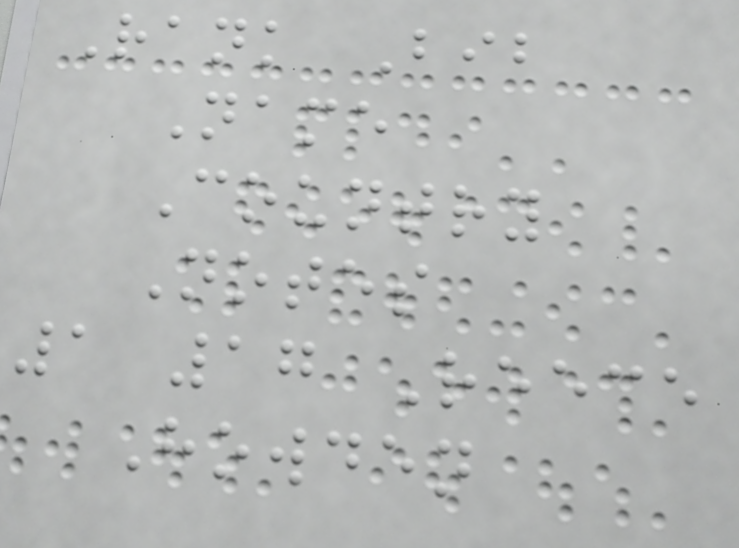Rank Bib
Name
Country
Notes
1 17 Reece
Howden
